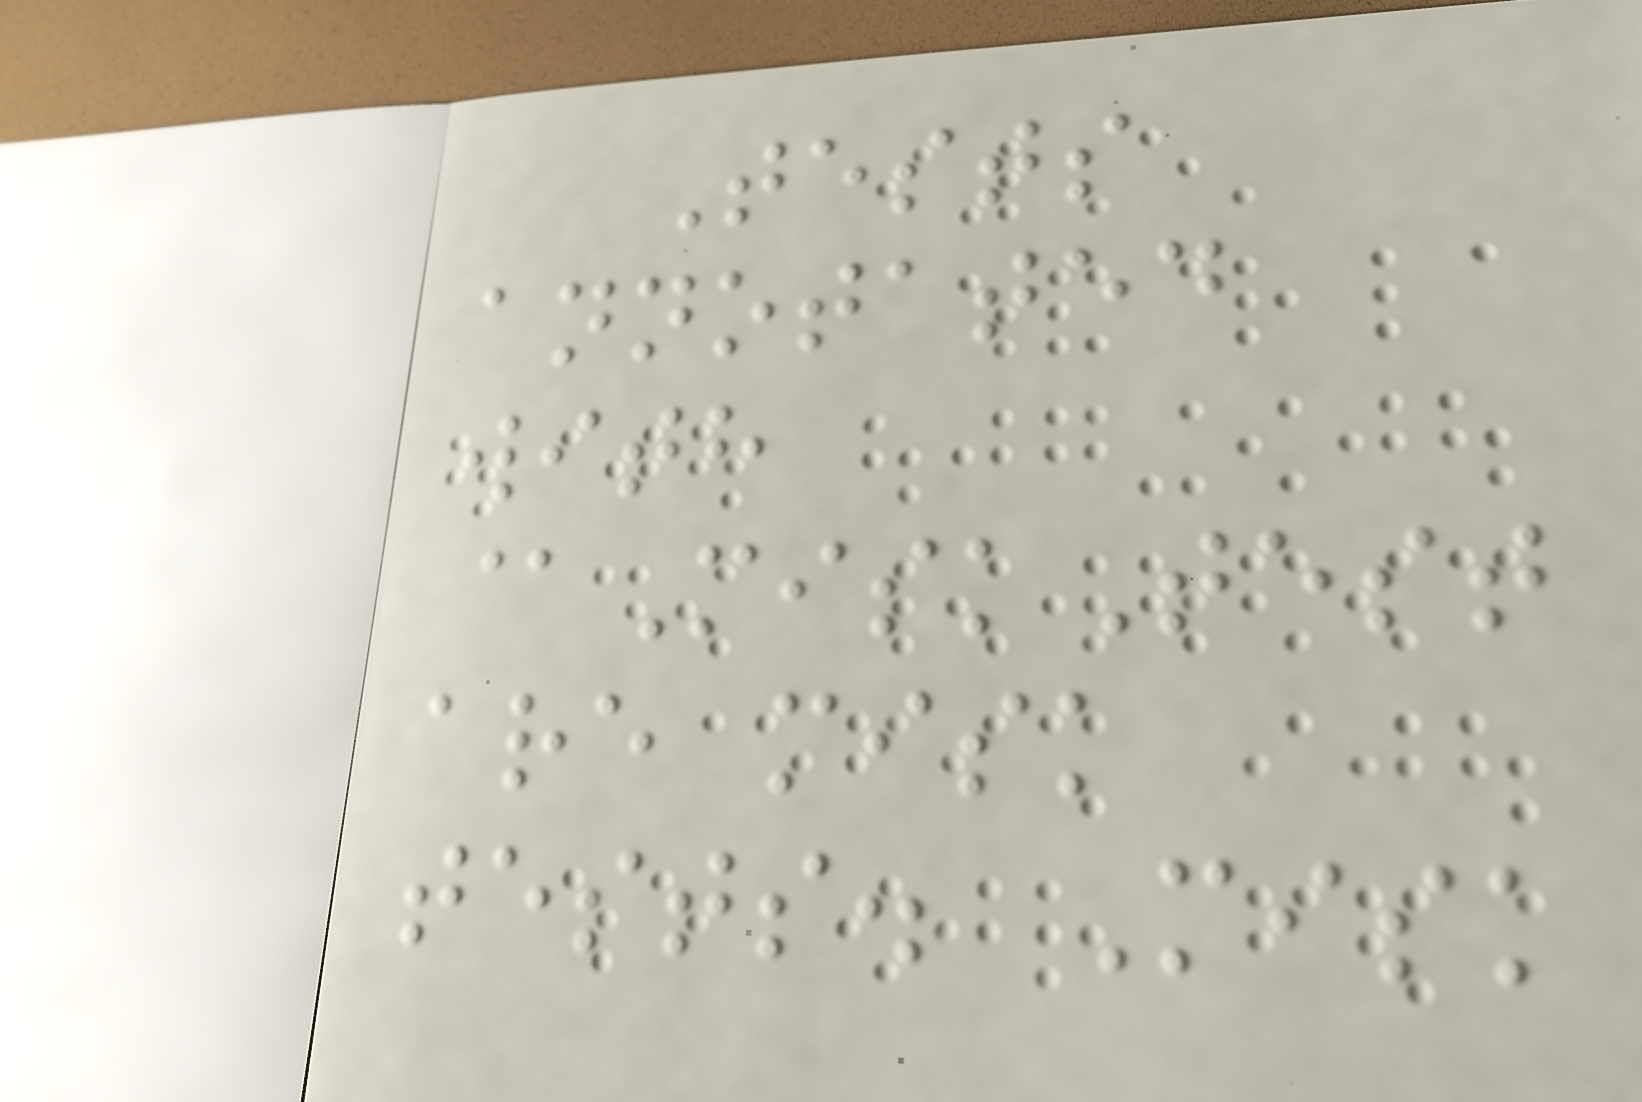Tests
annotated
with
@MiskTest
are misk
tests. Misk
